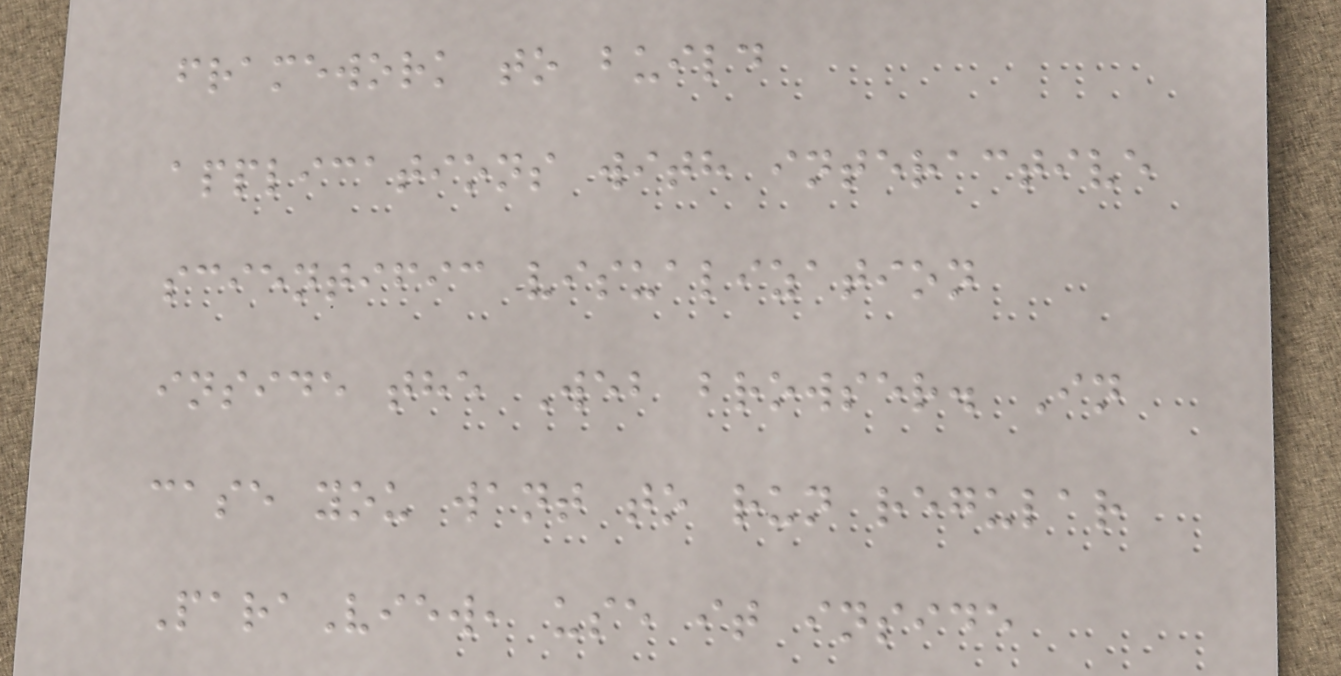framework to build
applications with interactive
scientific visualization
inside the Web browser. In
case you want to run regular
ParaView, use it inside
